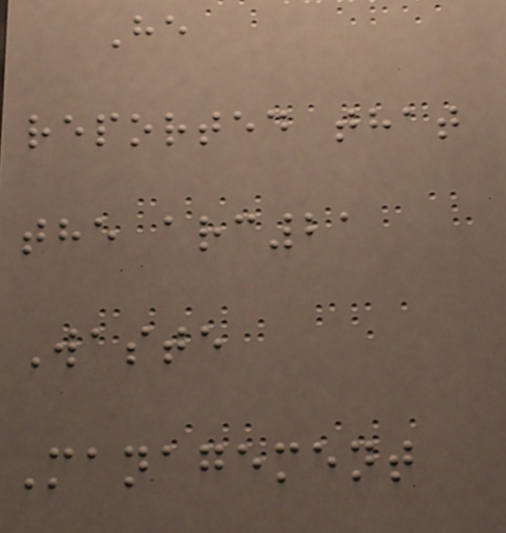He
reported that
the arc21
Waste
Management
